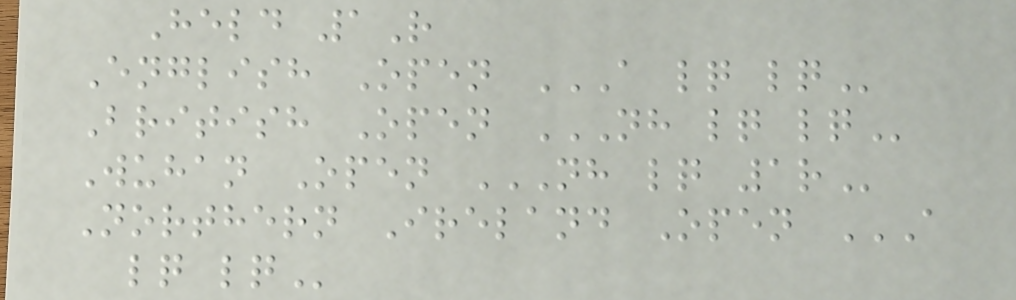Held 1R
English Open A LQ LQ
British Open NH LQ LQ
Wuhan Open NH LQ 1R
Northern Ireland Open A
LQ LQ
